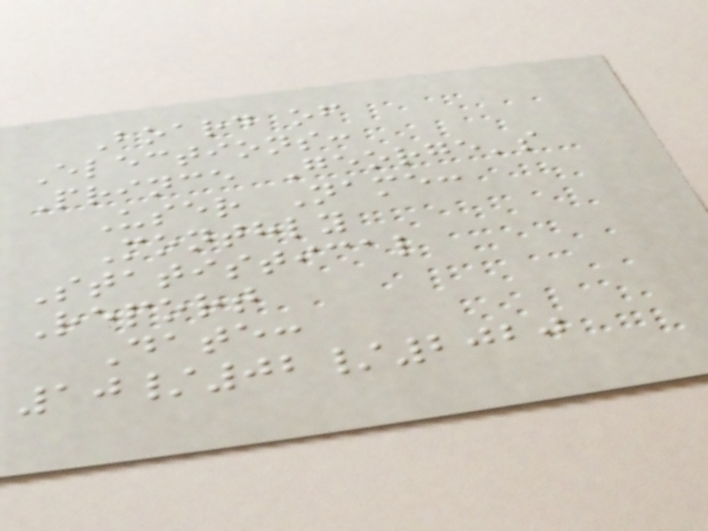Board of
Elections:
Prince George's
User Name:
Monthly
Statistical
Report
Date:
10/02/2020
